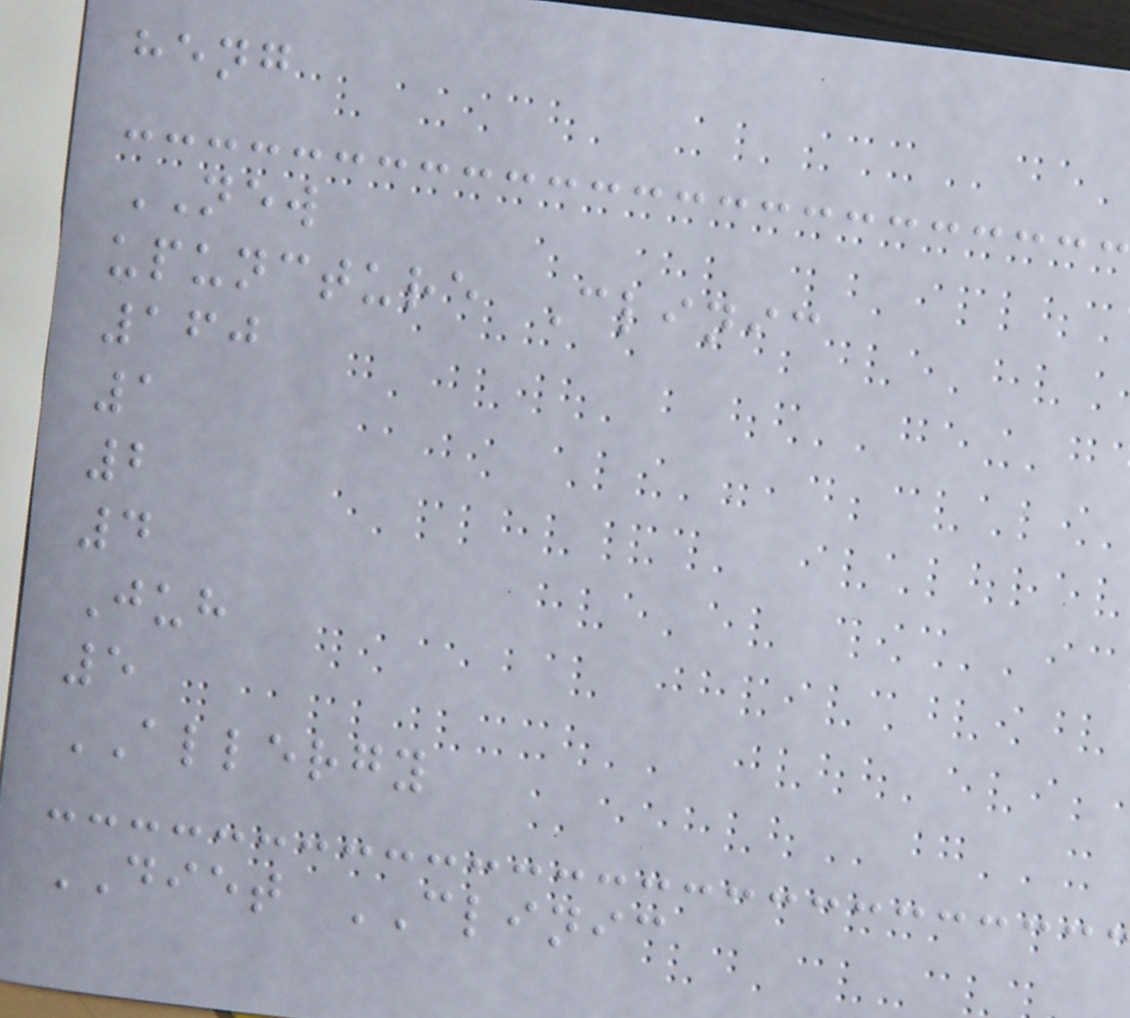heng
NEW
upuncture Clinic
160
1
2
4
Juh
5
ALLERGY
DIET CLINIC
